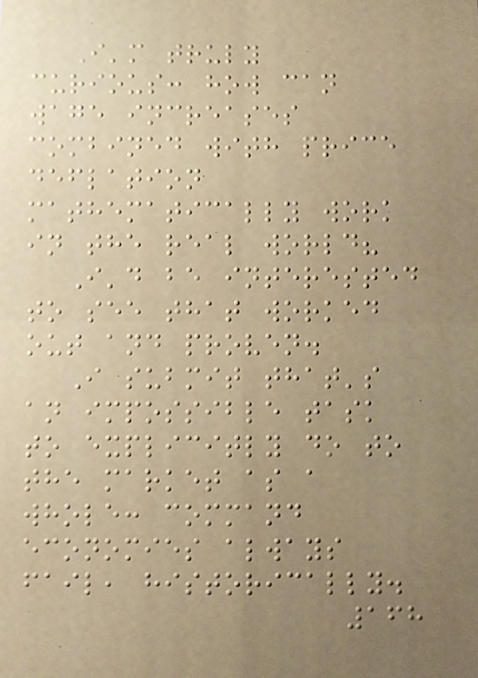I'm truly
curious: how can
wage increases
combined with price
deflation
mathematically work
in the real world?
I'd be interested
to see that worked
out and proven.
I submit that's
an impossible task
to explicitly do to
the market as a
whole: command
economies always
fail, historically.
168
